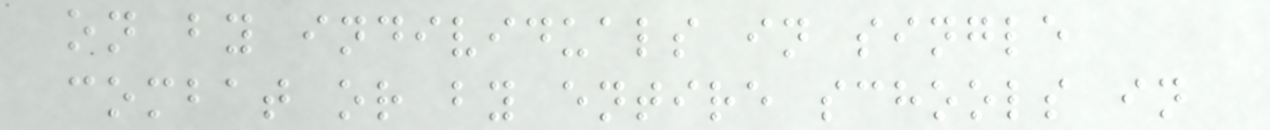on by individuals in single
combat or by entire schools in
